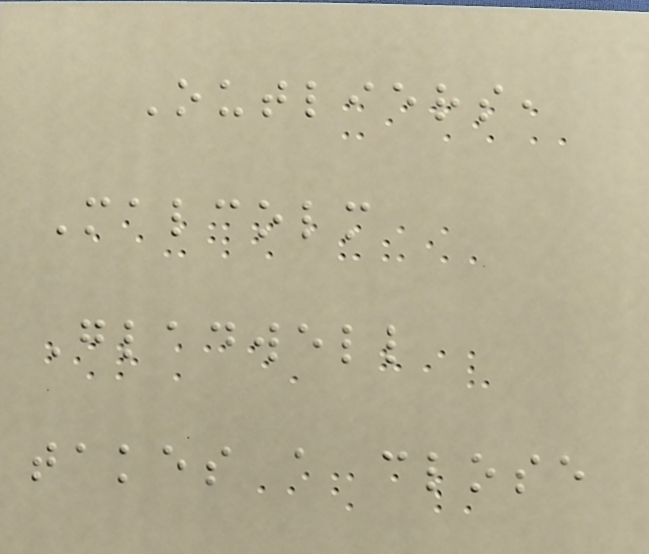Outliers,
Malcolm
Gladwell
takes a close
